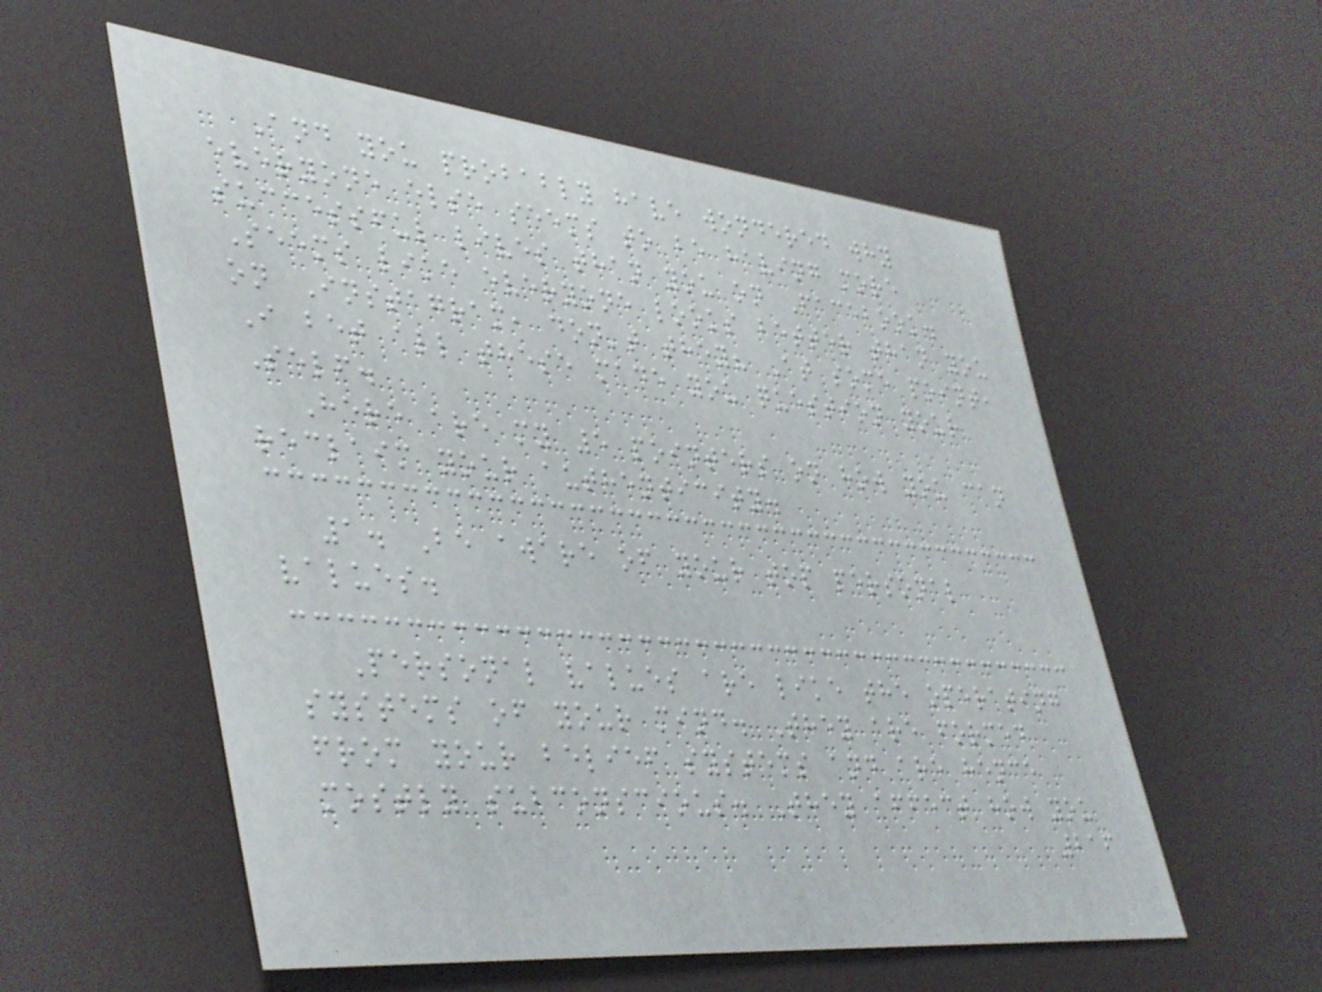And you probably have wondered why
everyone else seems to be having more
successful lives than you on Facebook.
Seems like everyone looks better than you
on Instagram, don't they? At some point,
I bet all these made you question your
Self.
Here are my 5 pointers on how you can
reclaim your authenticity.
1. Be aware of your top personal
values.
Personal values are like the operating
systems of your mind. They are formed
from your belief systems and are hence
mostly subconscious. They affect how you
216
